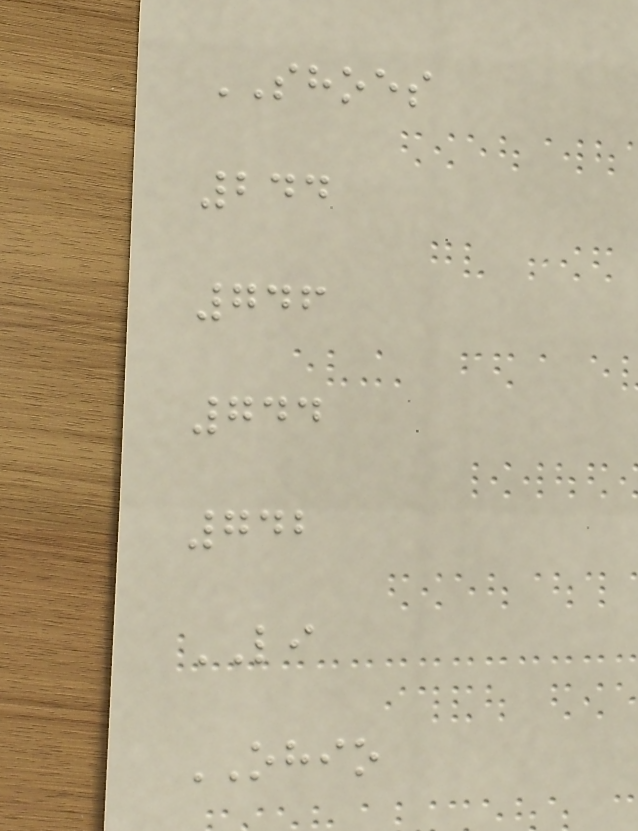SHOES
244
746
744
742
LI
OHIO
